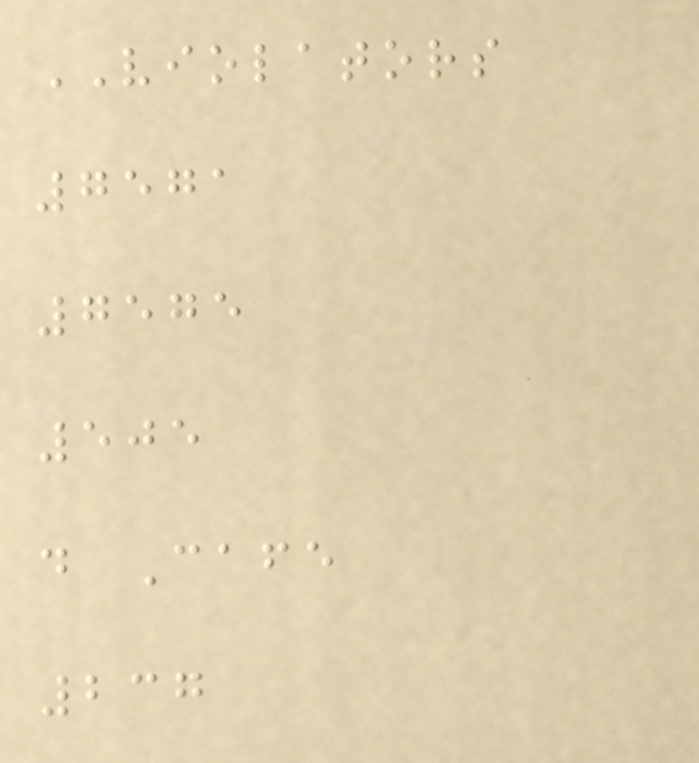VIOLATORS
7571
7575
505
d Cafe
237
